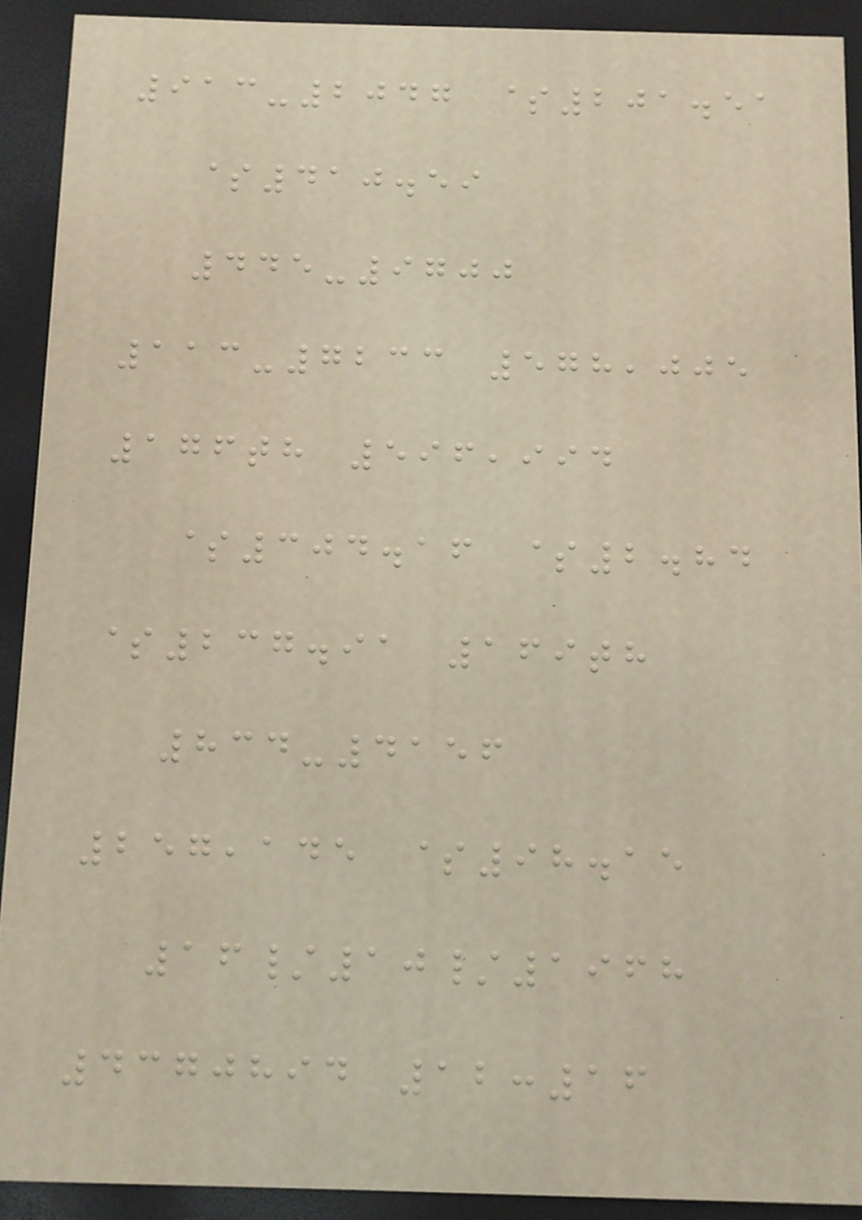913-2047 $201.51
$410.59
445-9700
113-7233 578,005
176th 596,994
$304.16 $2.84
$237.91 169th
834-4156
257,145 $98.15
16/10/1968
4370894 12:16
